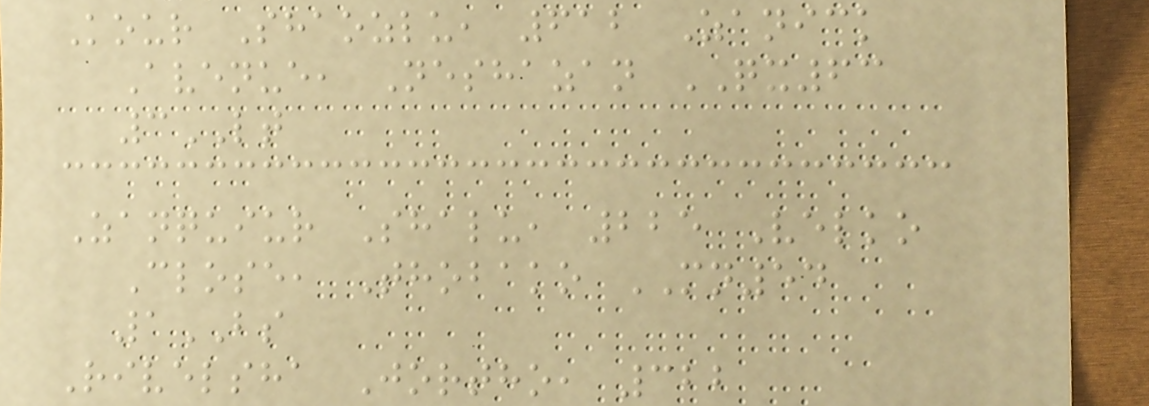Kour Shaozlu, 612 Zanick
Avenue, Neshazan QX63
3LT
Zanquiur Shalu, 225 Velko
Close, Thobako MN54
1BS
Rivelsha Jortho, 322
